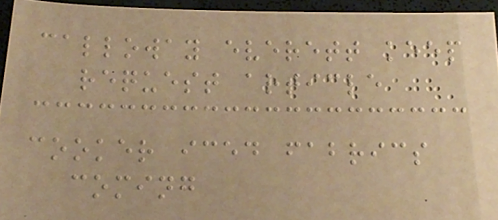calloway everett keep
request article
cooker iced fabrics
coming
